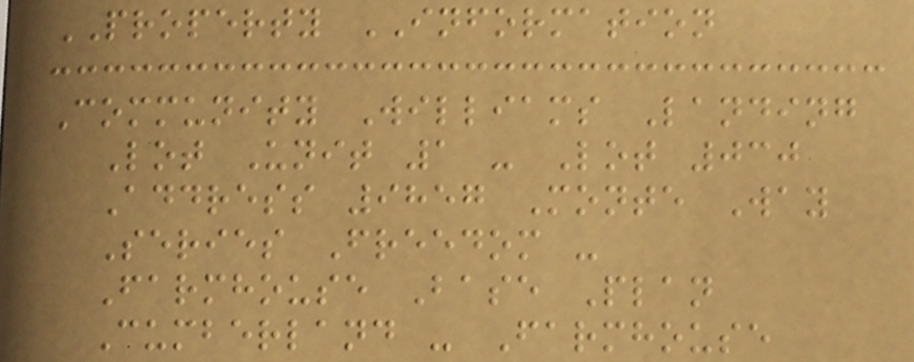PROPERTY INFORMATION
Community Williams Landing
Lot Unit 1 - Lot 030
Address 9857 Monte Way
Series Freedom -
Farmhouse Base Plan
Cumberland - Farmhouse
